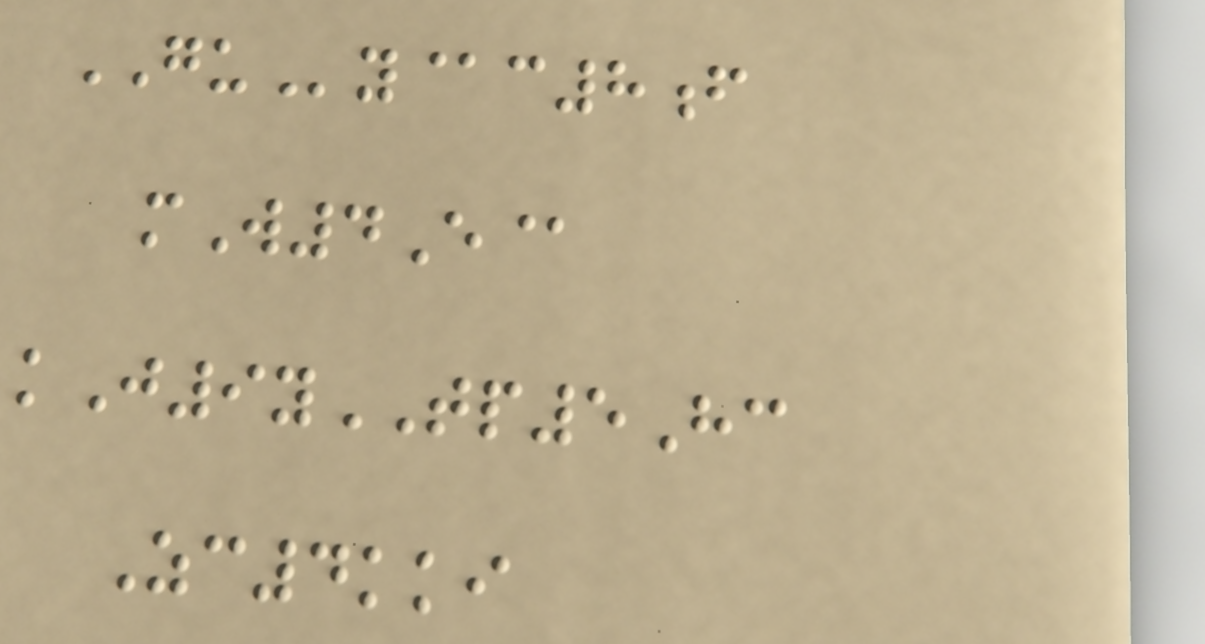GUy@c8f
mW4E@
kJ9yTP5Hc
Zc4kki
